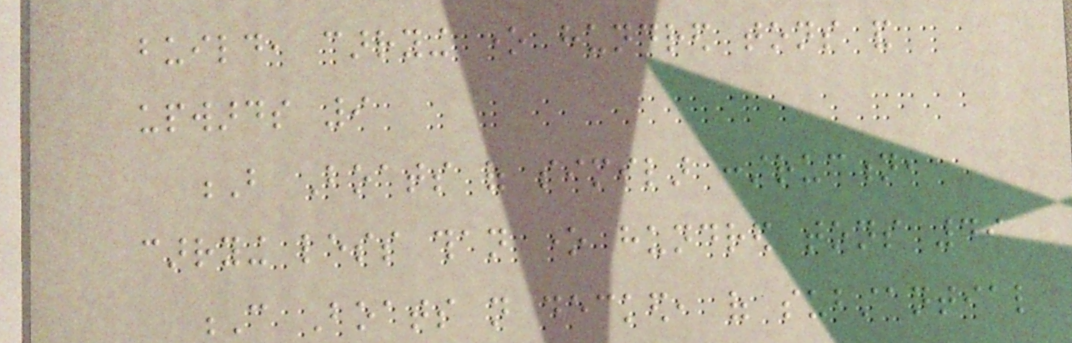build, carrying one hundred tons and
upwards 9
B Boats of similar construction,
carrying less than one hundred tons 49
C Boats not decked, of substantial
